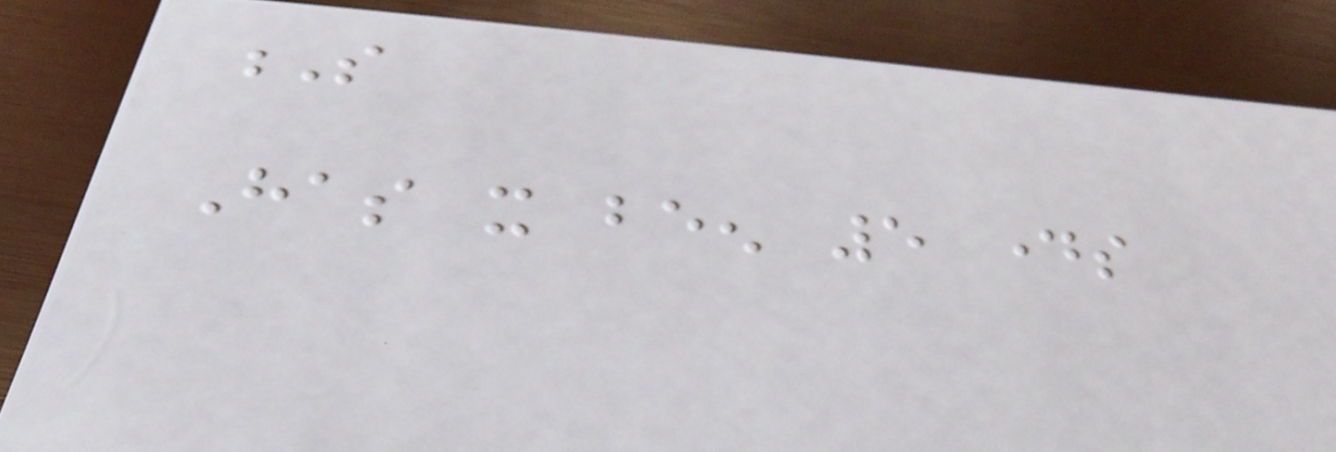S
Has it been 5 days
